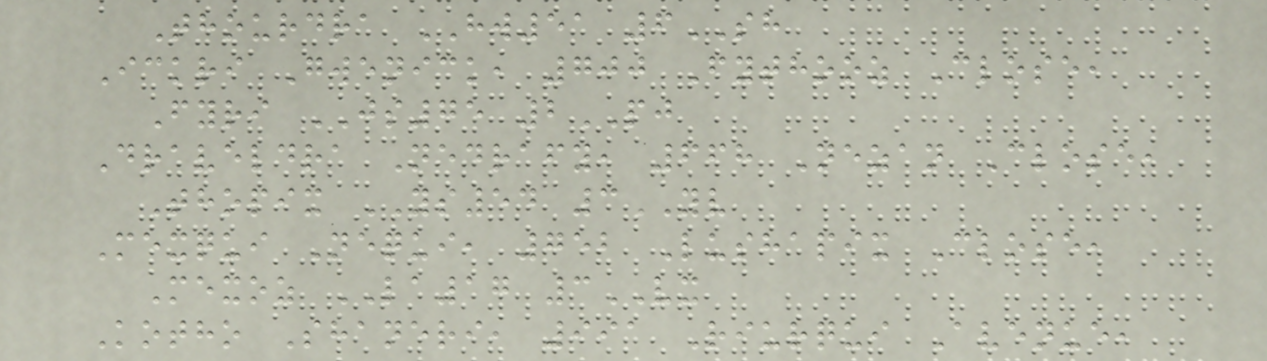Thourdra HW51 6SH
Ickri Gwenick, 700 Fythooz Close,
Fyri JS75 2PJ
Draveldra Nedrafy, 668 Nezan Close,
Thopix YS54 3YV
Mexqui Nequi, 752 Lushapix Close,
Mexoz LA17 3VX
Kotho Shaneri, 991 Riurqui Avenue,
